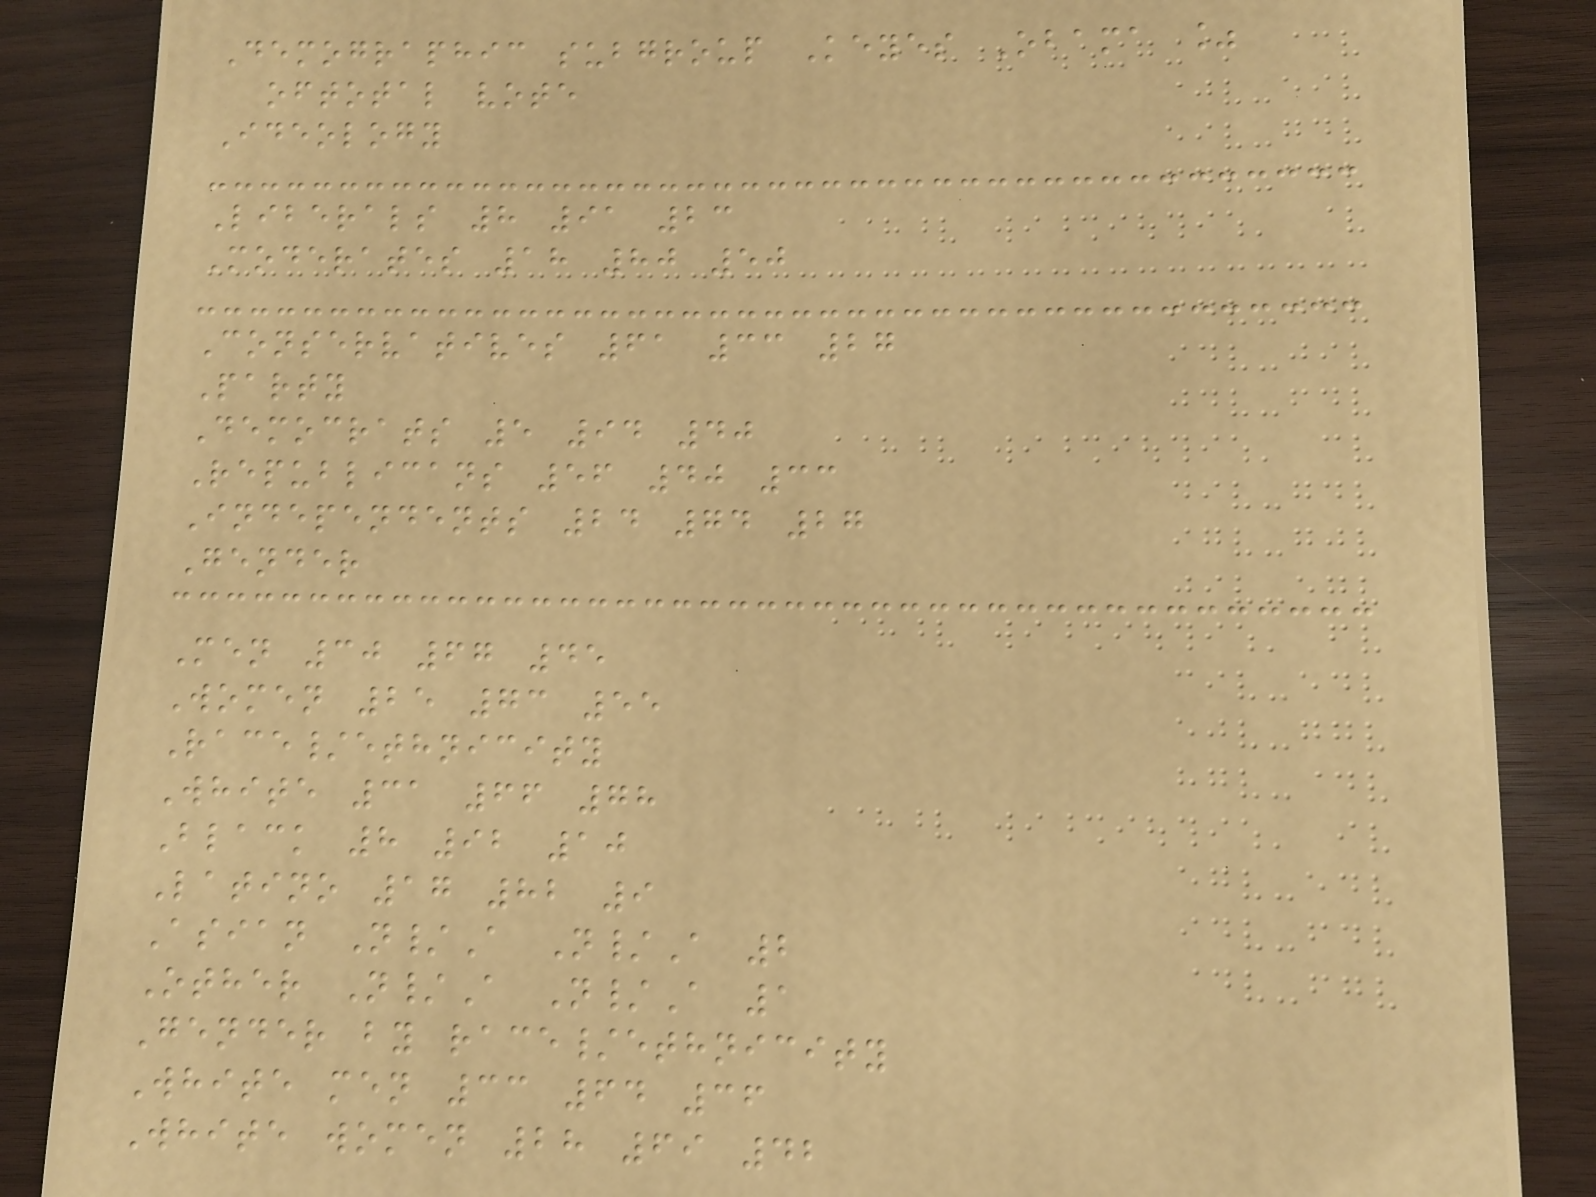Demographic subgroup Keyes Obama %
oftotal vote
Ideology
Liberals 8 91 23
Moderates 18 80 50
Conservatives 61 33 27
Party
Democrats 5 94 40
Republicans 56 40 33
Independents 24 74 27
Gender
Men 30 67 45
Women 25 73 55
Race/ethnicity
White 31 66 78
Black 8 92 10
Latino 17 82 9
Asian N/A N/A 2
Other N/A N/A 1
Gender by race/ethnicity
White men 33 64 36
White women 28 69 42
